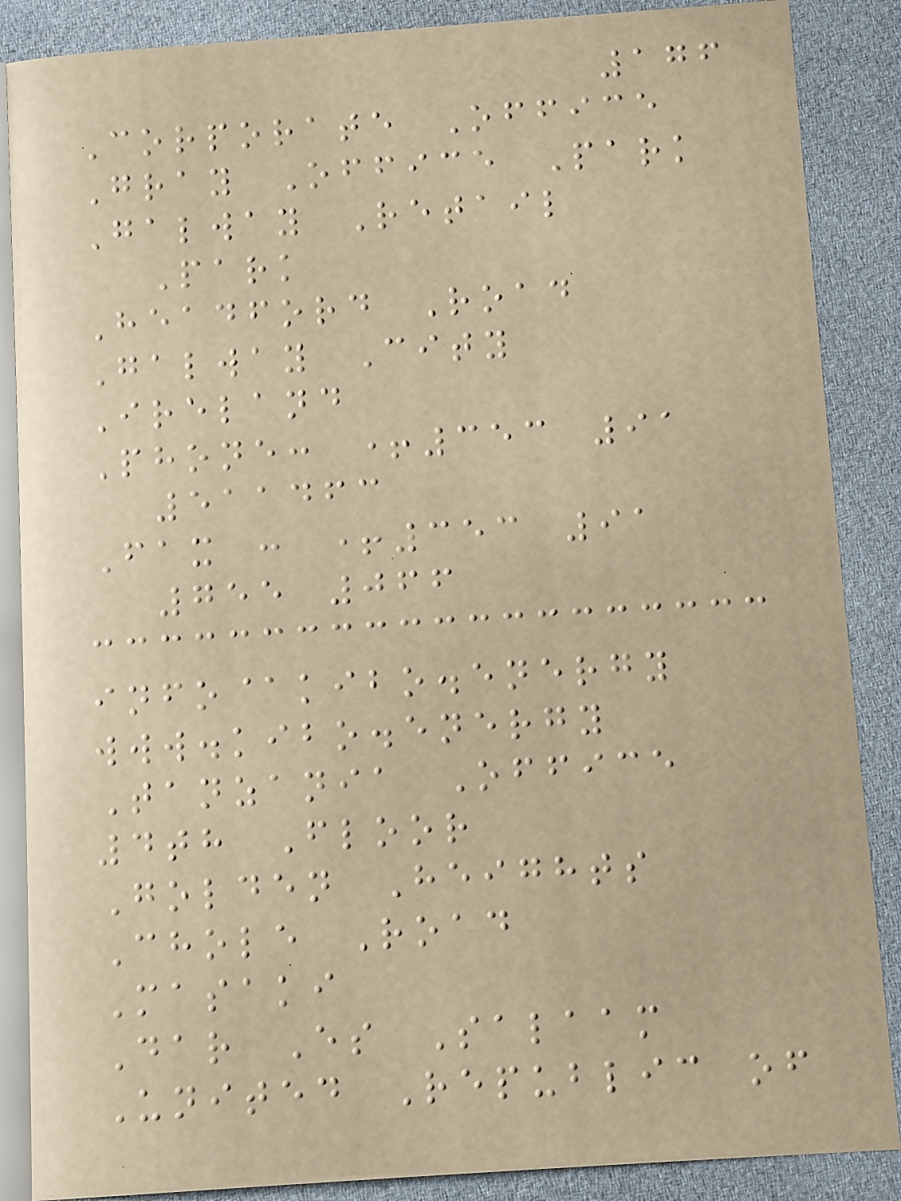176
Corporate Office
Gray Office Park
Galway Retail
Park
Headford Road
Galway City
Ireland
Phone: +353 91
511463
Fax : +353 91
755 066
info@kibo.energy
www.kibo.energy
Tanzania Office
4th Floor
Golden Heights
Chole Road
Masaki
Dar Es Salaam
United Republic of
